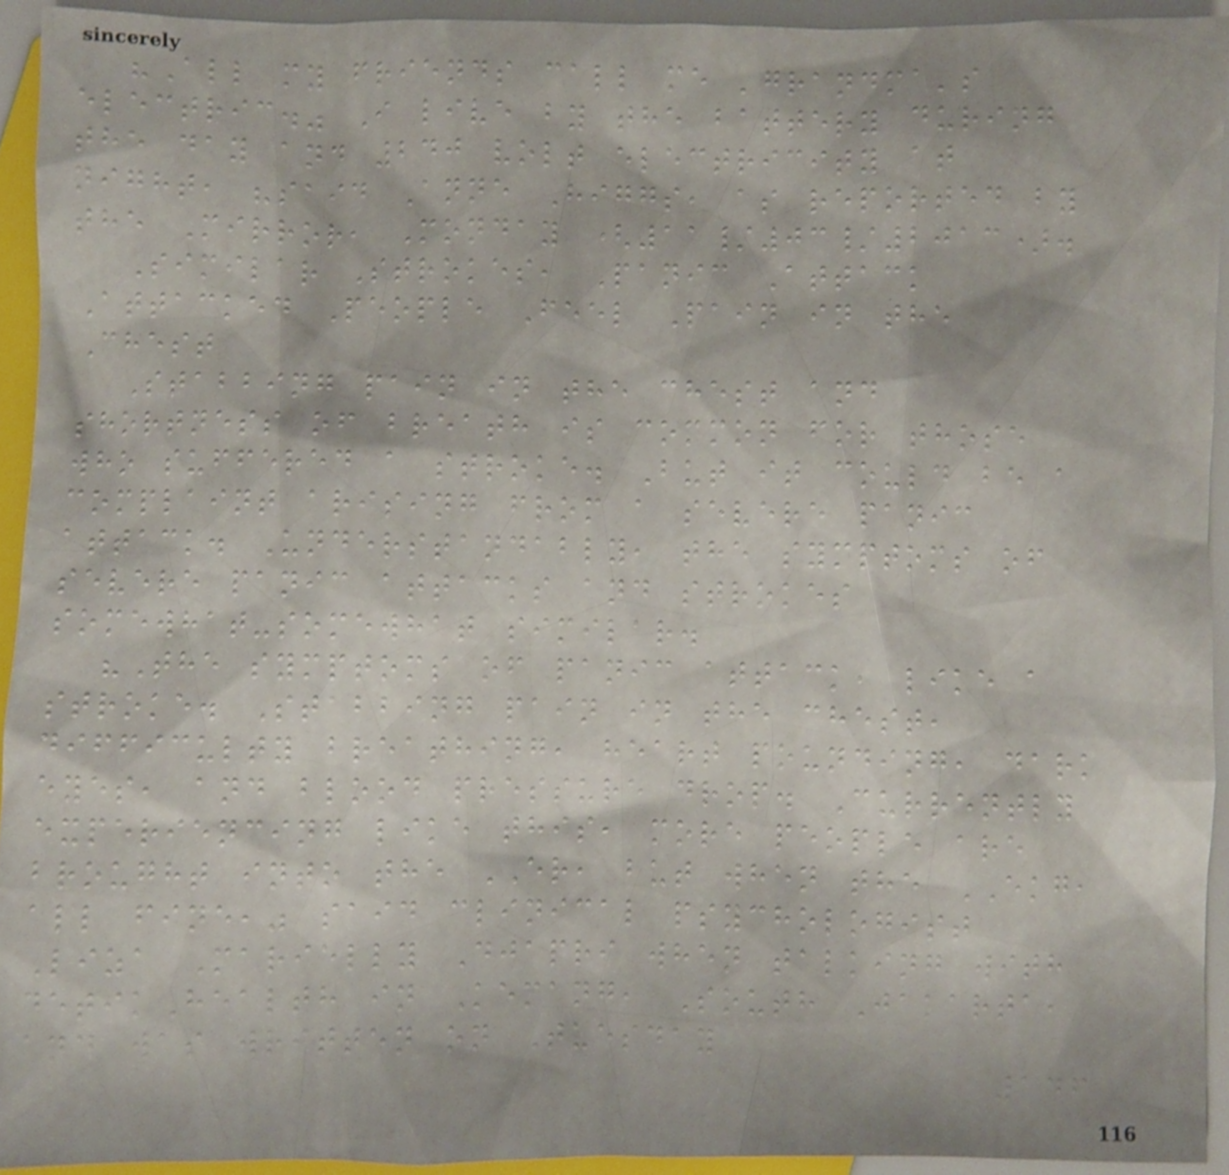"All my friends call me 'grandma's
electric." I live by the battery during
the day and 240 volt electricity at
night, "said Anne Higgs, as reported by
the Mirror, Monday (11/03/2013).
Similar Strokes, Panic Attack
Attacked People Feel Pain in the
Chest
Stabbing pain in the chest and
shortness of breath is common for those
who suffered a stroke. But it could be a
complaint arising from a severe panic
attack. Understandably, the symptoms of
severe panic attacks and strokes
somewhat-somewhat similar.
"The symptoms of panic attack, like a
stroke. Stabbing pain in the chest,
difficulty breathing, heart pounding, dark
eyes, and blood pressure drop. Currently
experiencing like this, more people are
brought into the ER, but when the EKG,
all fine," said clinical psychologist
Liza Marielly Djapri when talking with
detikHealth in Kemang, South Jakarta,
and was written on Tuesday
146
